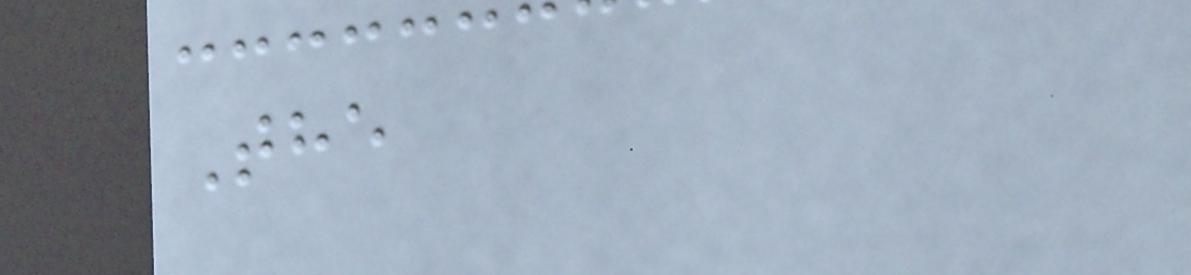The
